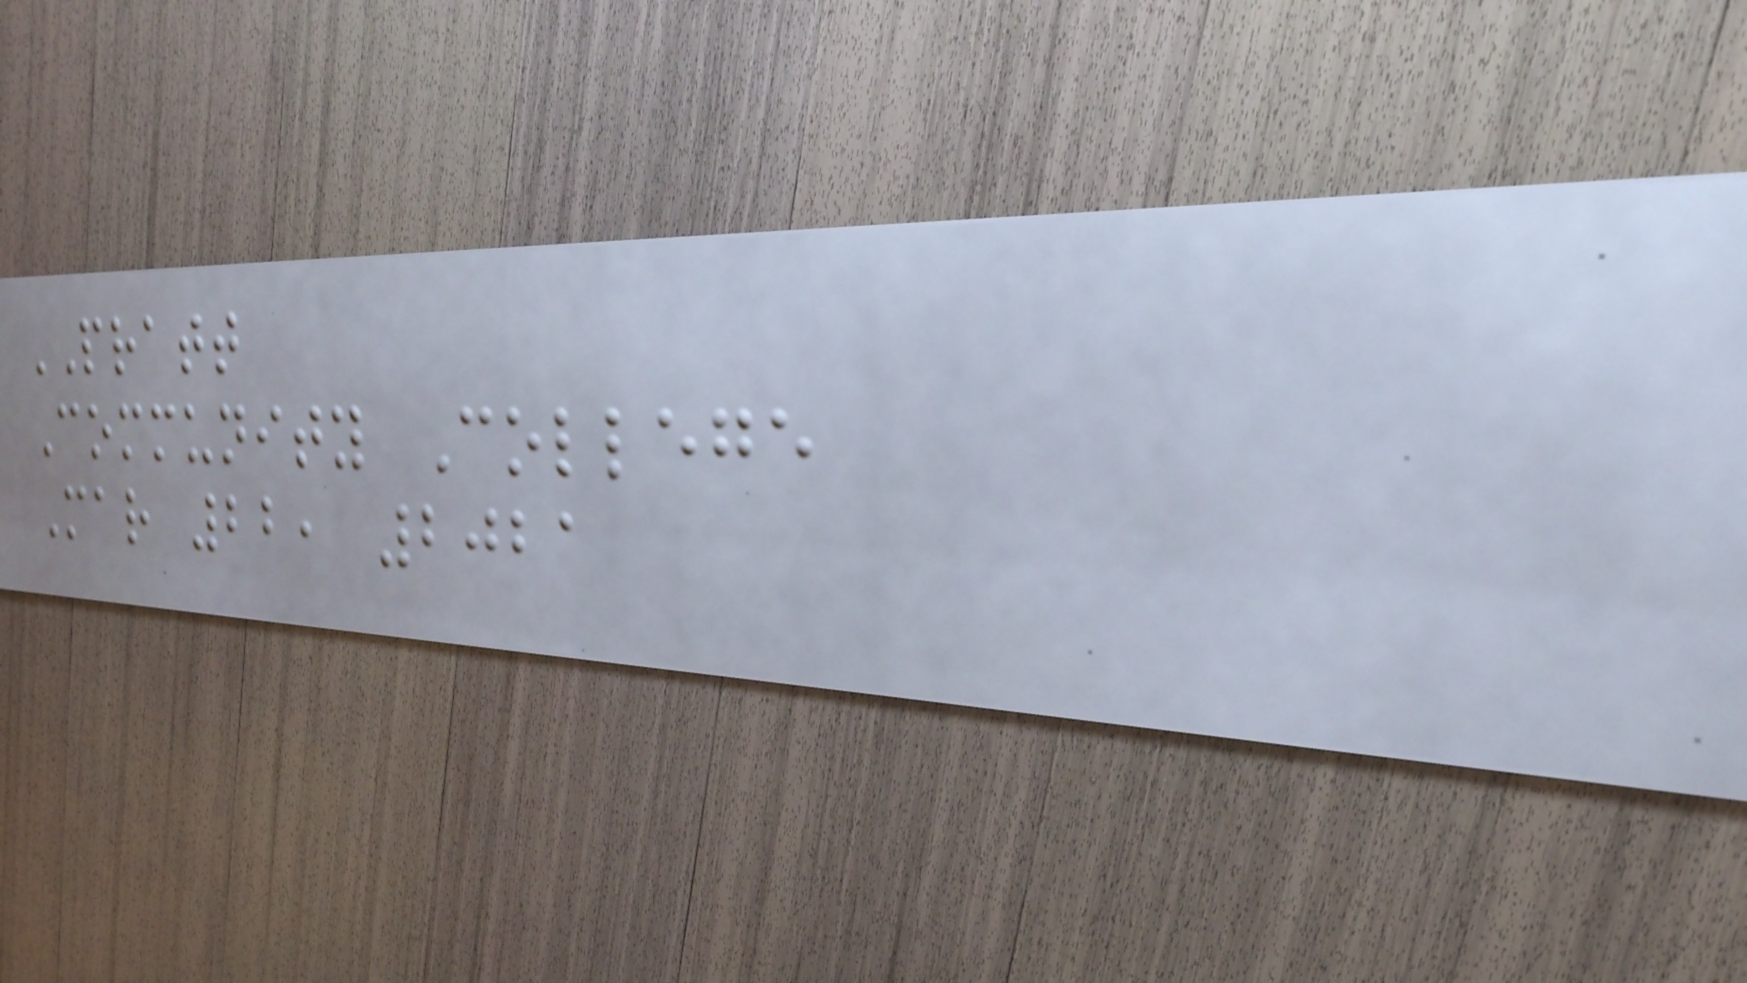PRATT
Community College
Mar 22, 2021
